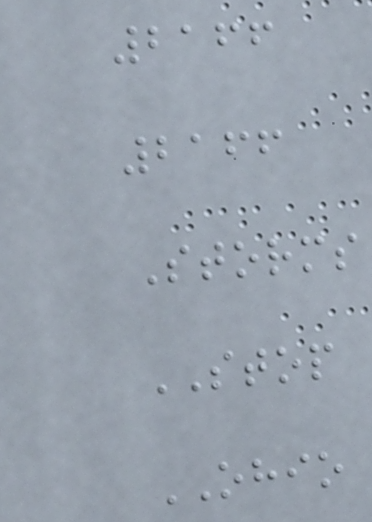2166
2166
Storms
STOP
OHIO
